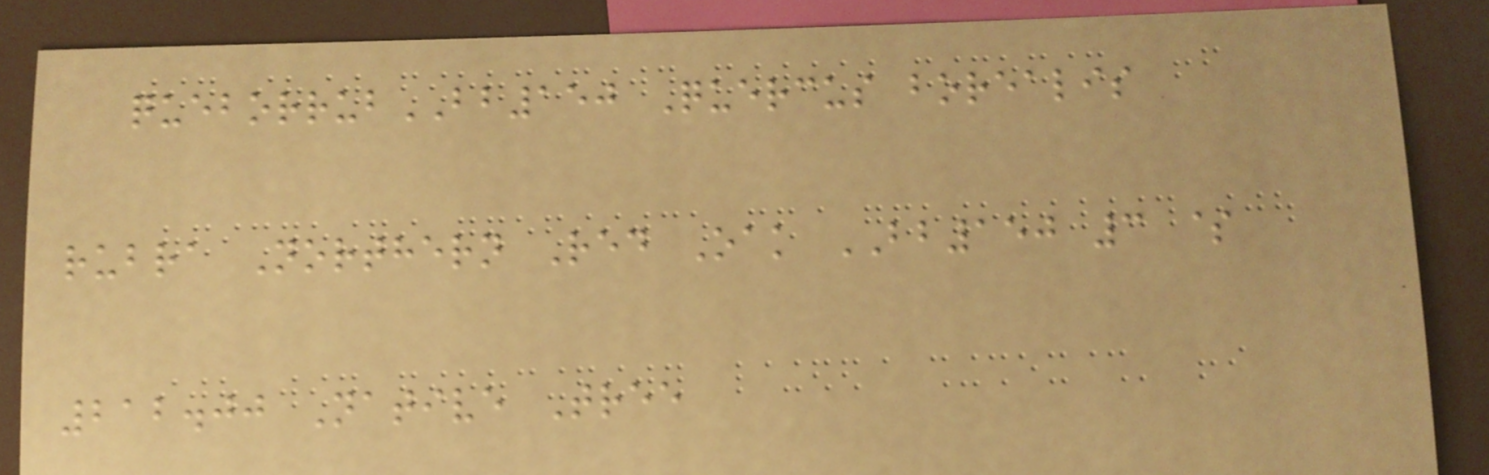queborrubBB150 Quercus borealis
rubra Northern Red Oak BB150 3 $
212.00 Native Tree
